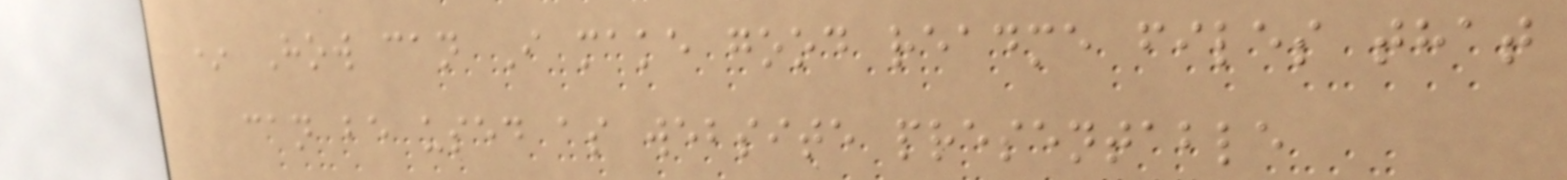* How can I make good readme files that
can be used as website presentable
